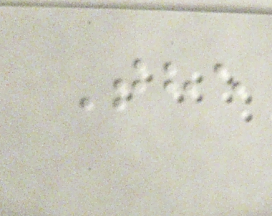The
